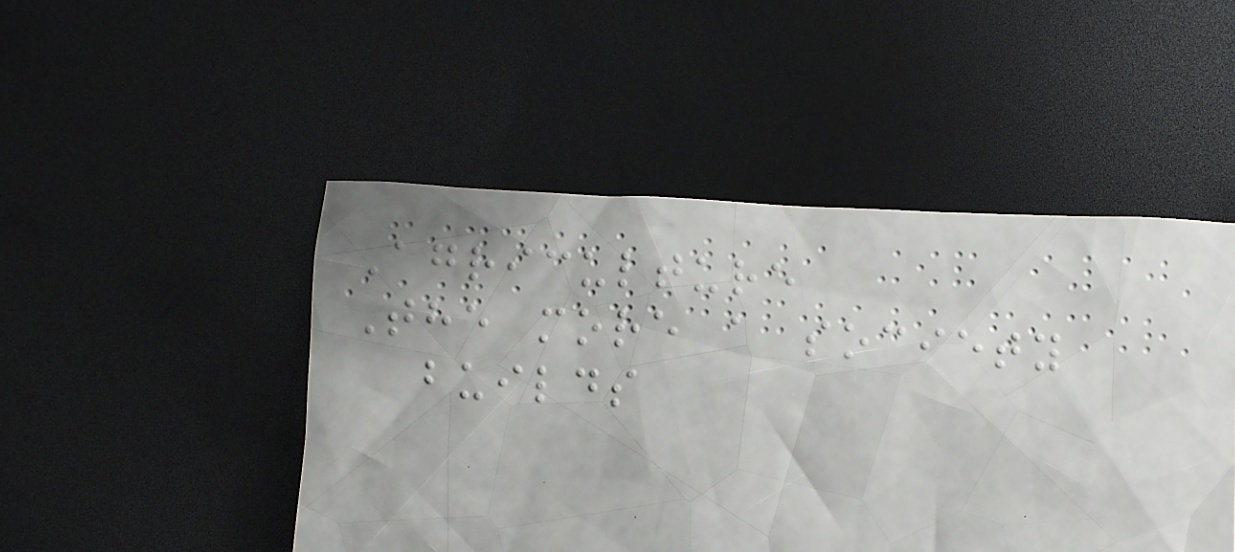Agriculture
The more a society
builds
